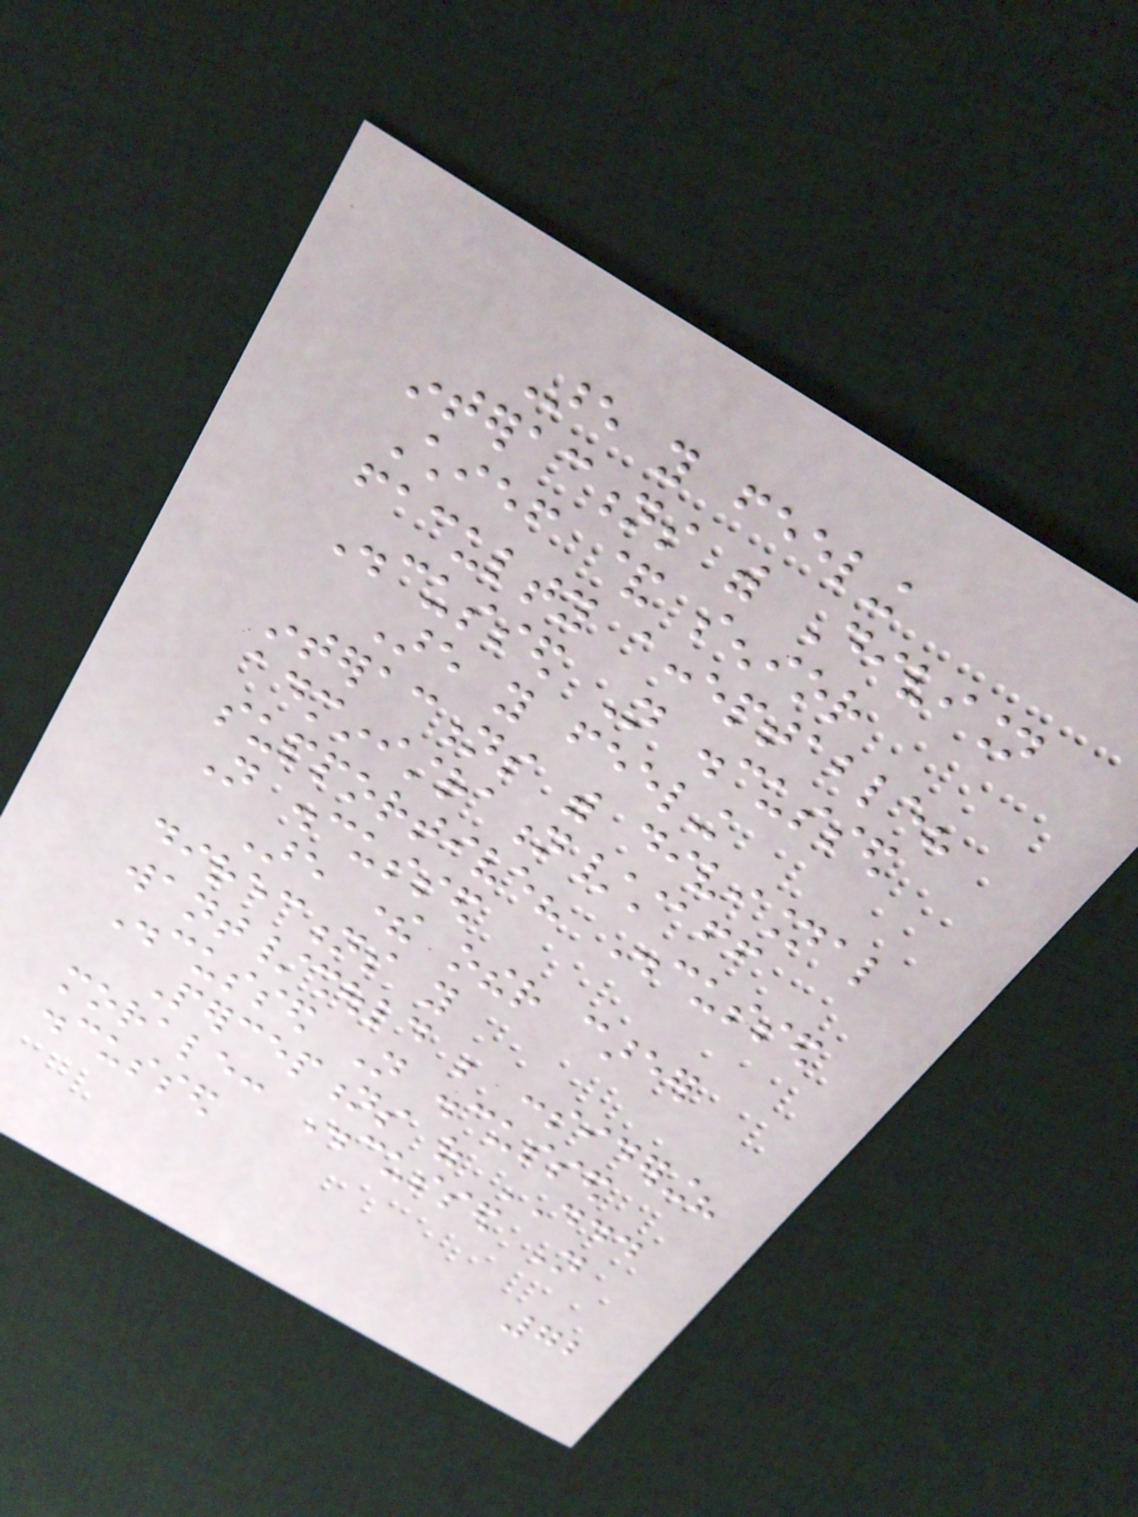Are you feeling
interactions with Division
Chief & senior
faculty acceptable?
Discussed Not discussed
Are you feeling
interactions with divisional
administration/staff
supportive? Discussed
Not discussed
Are there other career
directions you
want/should be considering?
Discussed Not discussed
Perceptions of DDD
morale: Discussed Not
discussed
72
